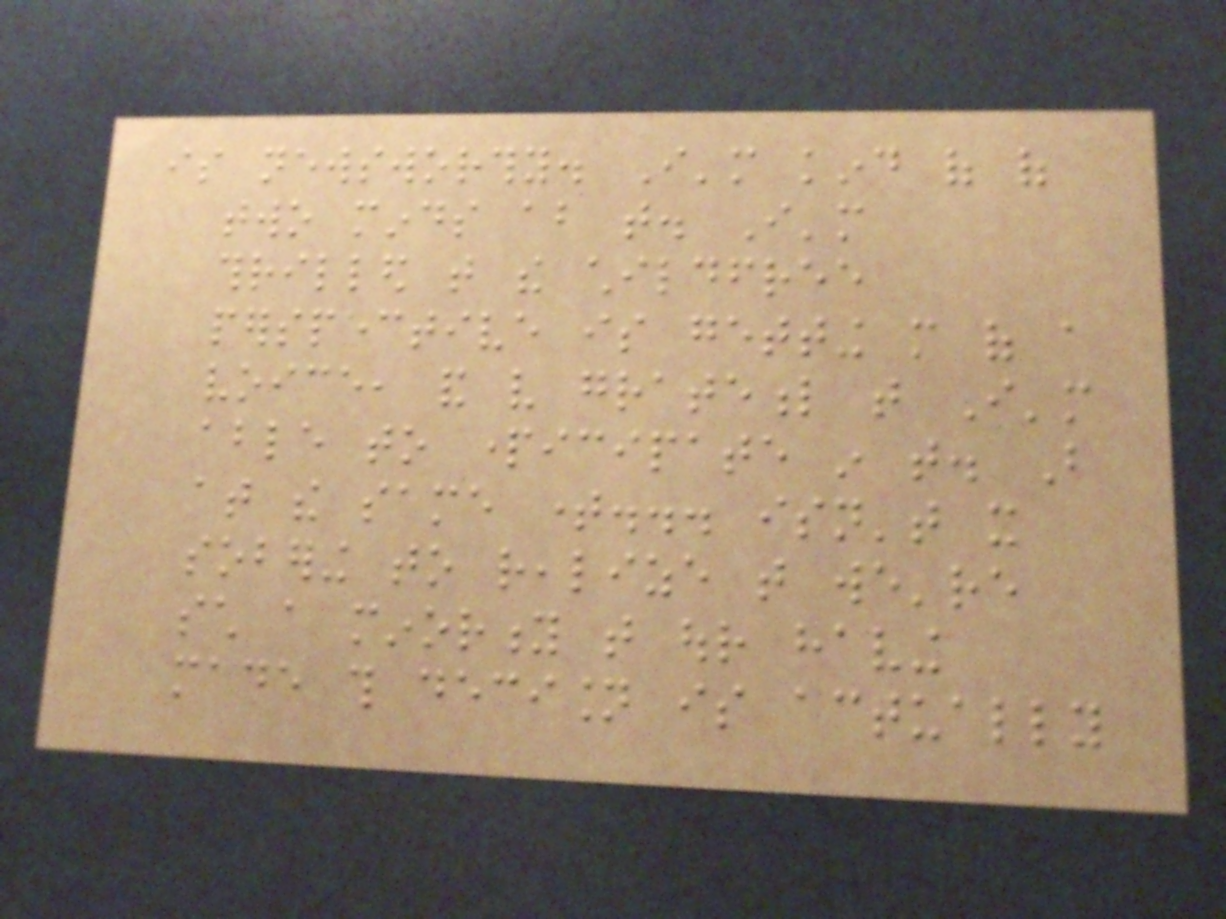is newsworthy. I'm kind of of
two minds about that. I'm
thrilled that the childfree
perspective is getting more of a
voice, and very grateful that I'm
able to participate in that. But
at the same time... isn't it
sobering to realize that we're
such a minority that our having
made this decision is actually
